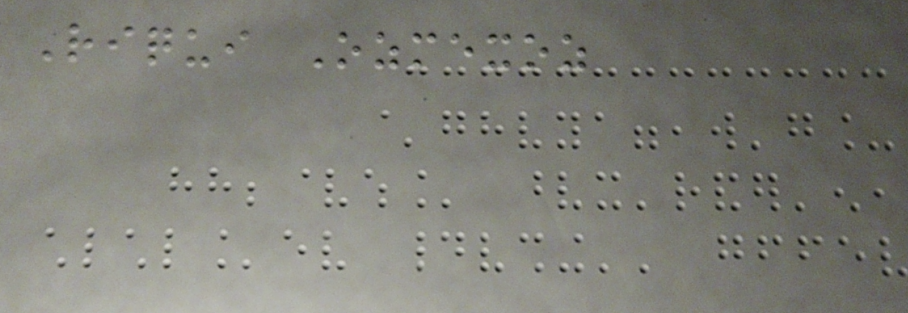Riqui Ozmexoz
